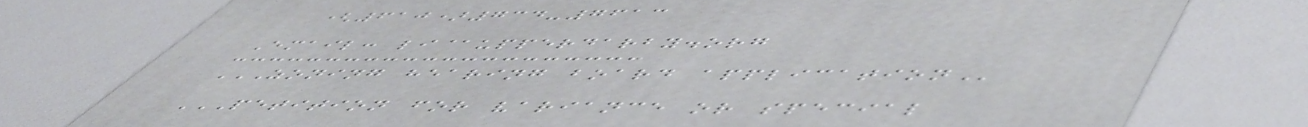(610)734-7613
Email: li@upperdarby.org
ZONING HEARING BOARD APPLICATION
PETITION FOR VARIANCE OR SPECIAL
